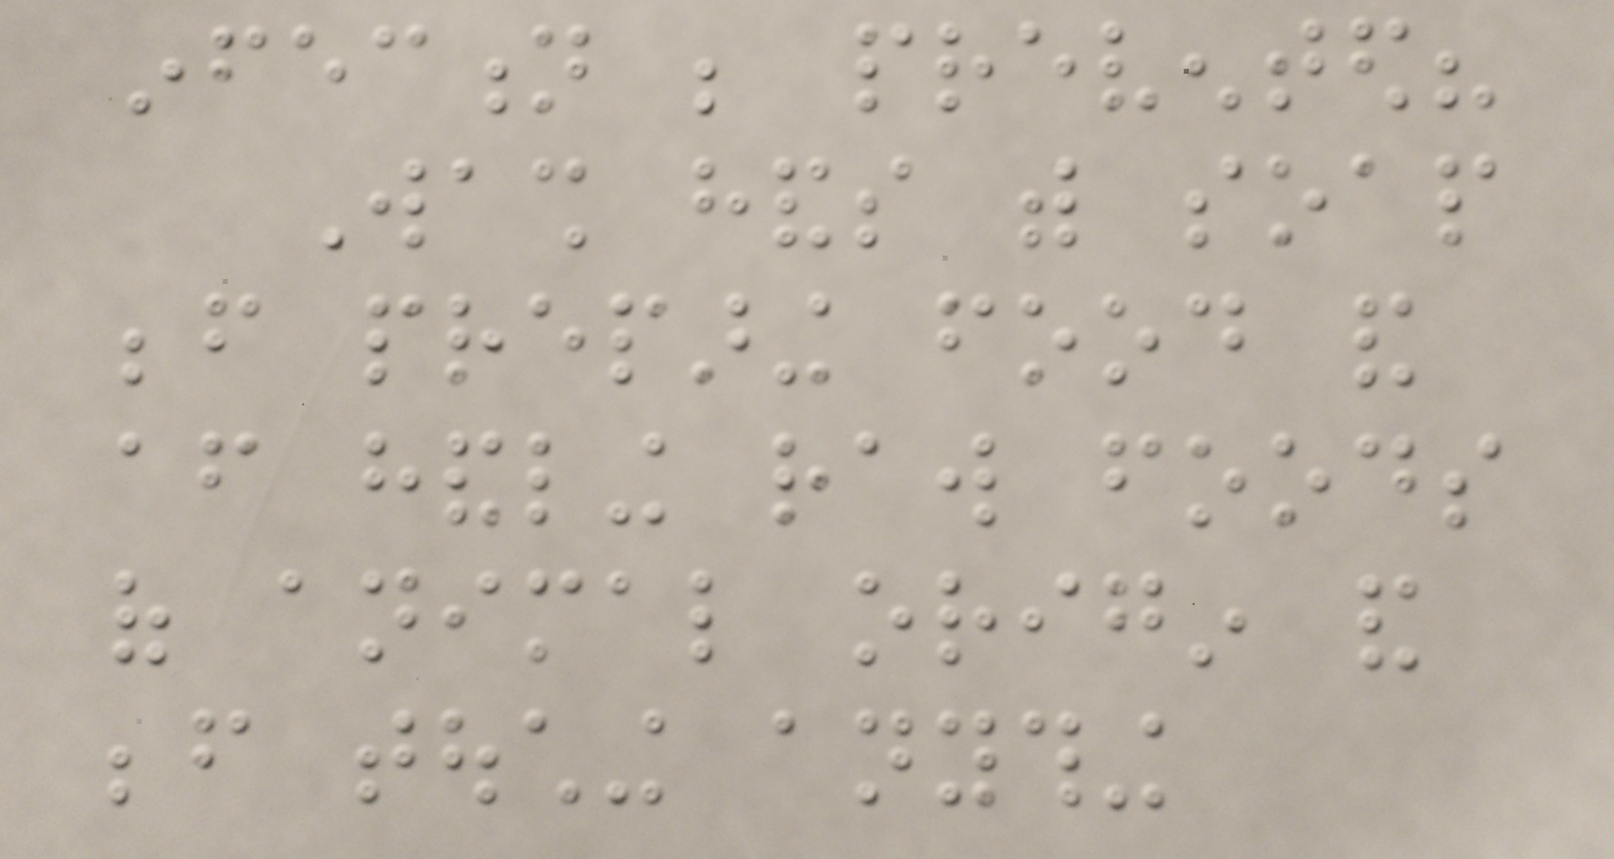infection be prevented?
Wash hands with soap
before preparing food and
after handling raw foods
of animal origin and
before touching anything
